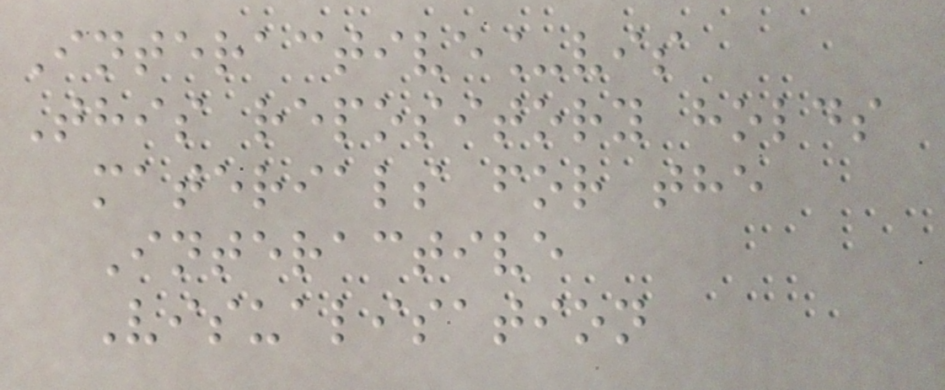Interactive_vis
This repository holds
materials for the
Interactive
Visualisation
